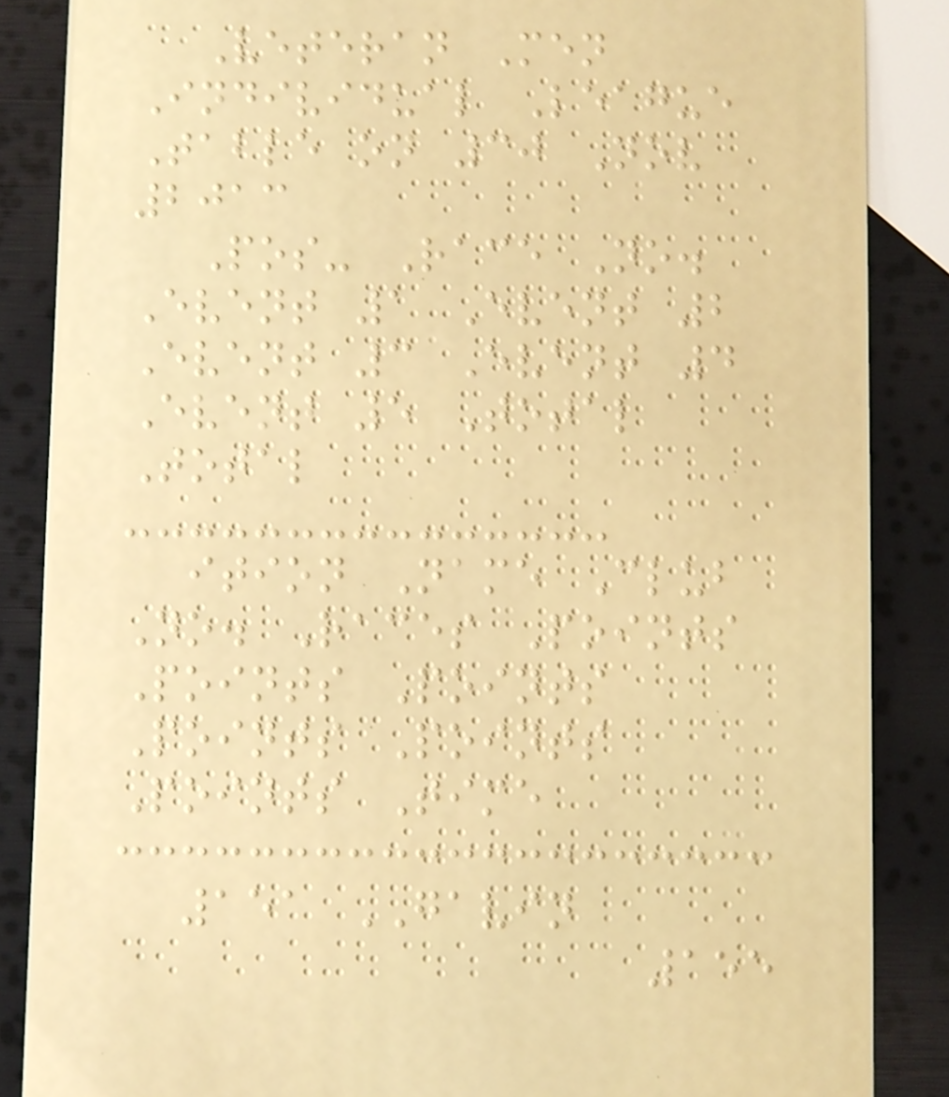Veteran Men
Individual League
Table on 30 Nov
2013
Pos- Race No.
Event 1 Event 2
Event 3 Event 4
Event 5 Total
Total
ition Name Club
No. Races Points
Points Points
Points Points
Points Time
151 GAVIN
155
